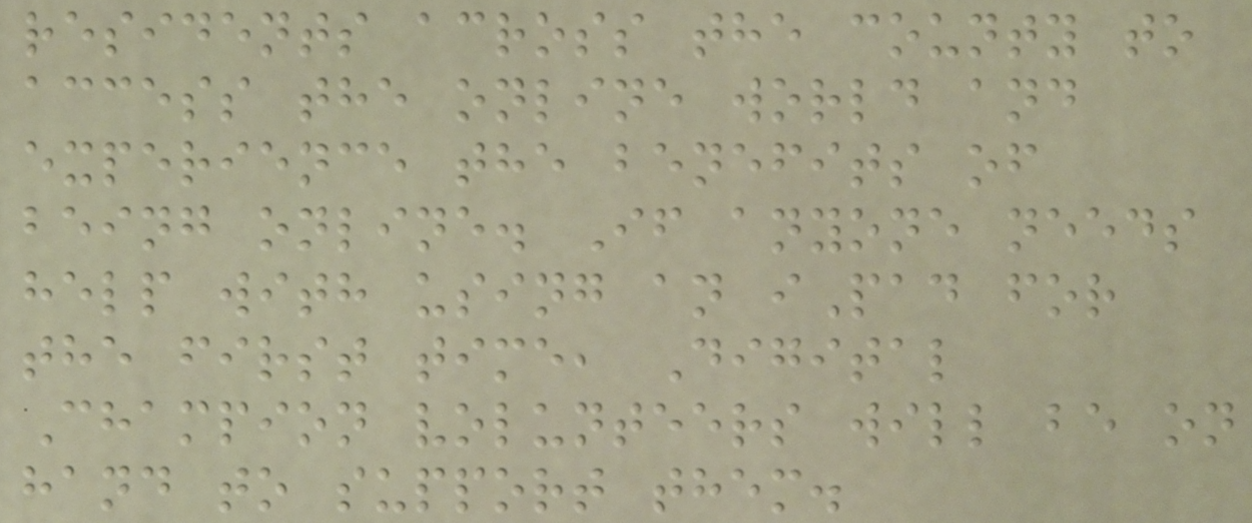residents across the county to
access the online world and
experience the benefits of
being online. If anyone needs
help with using an iPad for
the first time, Digital
Champion volunteers will be on
hand to support them.
